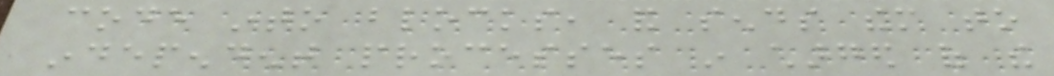code into blocks, and sends them to
independent processes in charged of the
